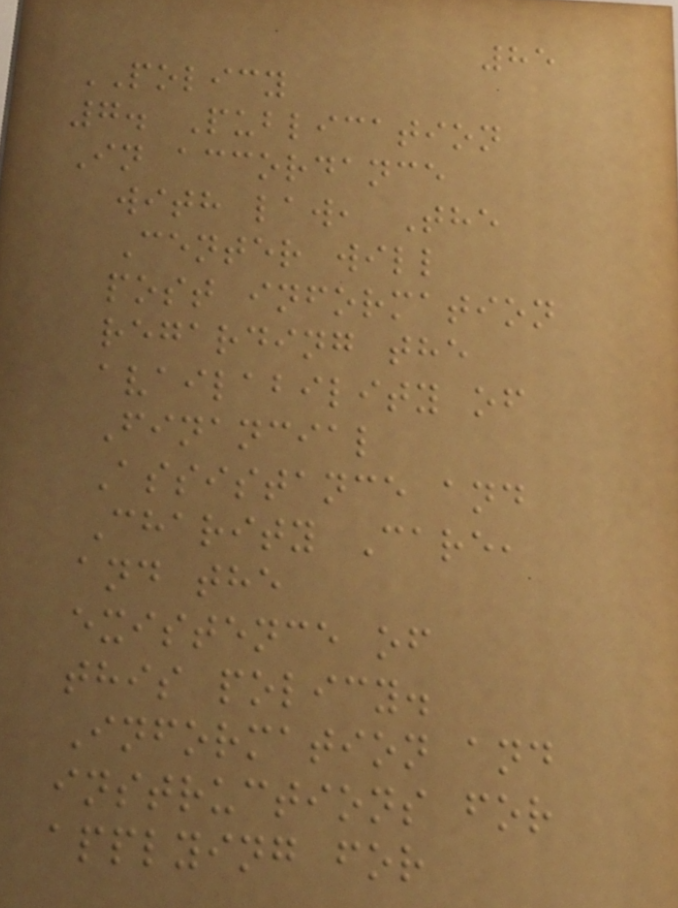85
POLICY
7. Publication
In accordance
with law, The
Center will
post information
regarding the
availability of
Financial
Assistance and
Charity Care,
and the
existence of
this policy.
Information and
instructions for
applying for
